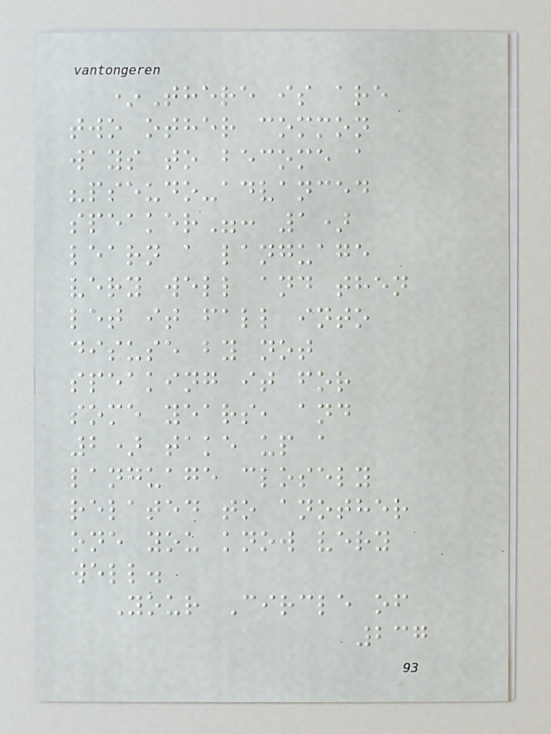*There is are
two other common
ways to become a
"pseudo-advanced
speaker": 1)
learn a language
very well and then
let it fall into
disuse by not
speaking it for
some years, and
2) take up a
language closely
related to another
one you know very
well.
Your Circle of
237
